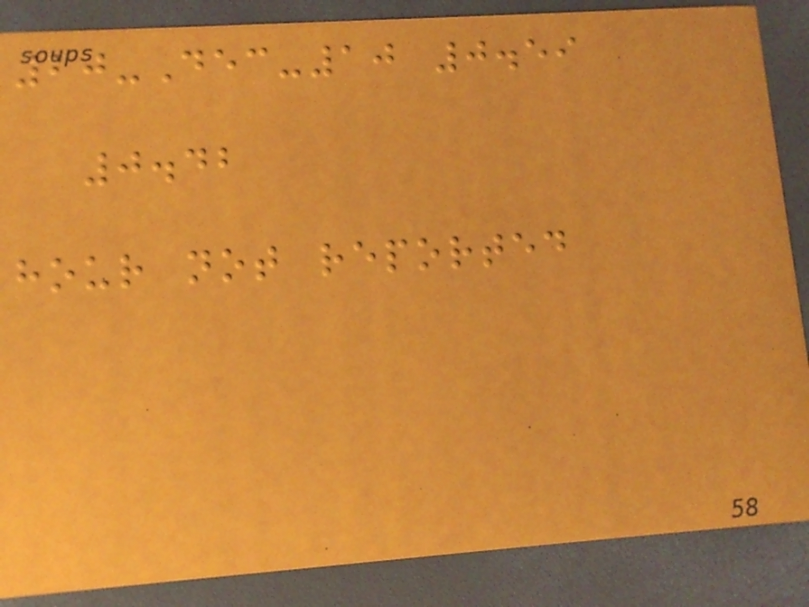20-Dec-10 0.59
0.42
hour not reported
